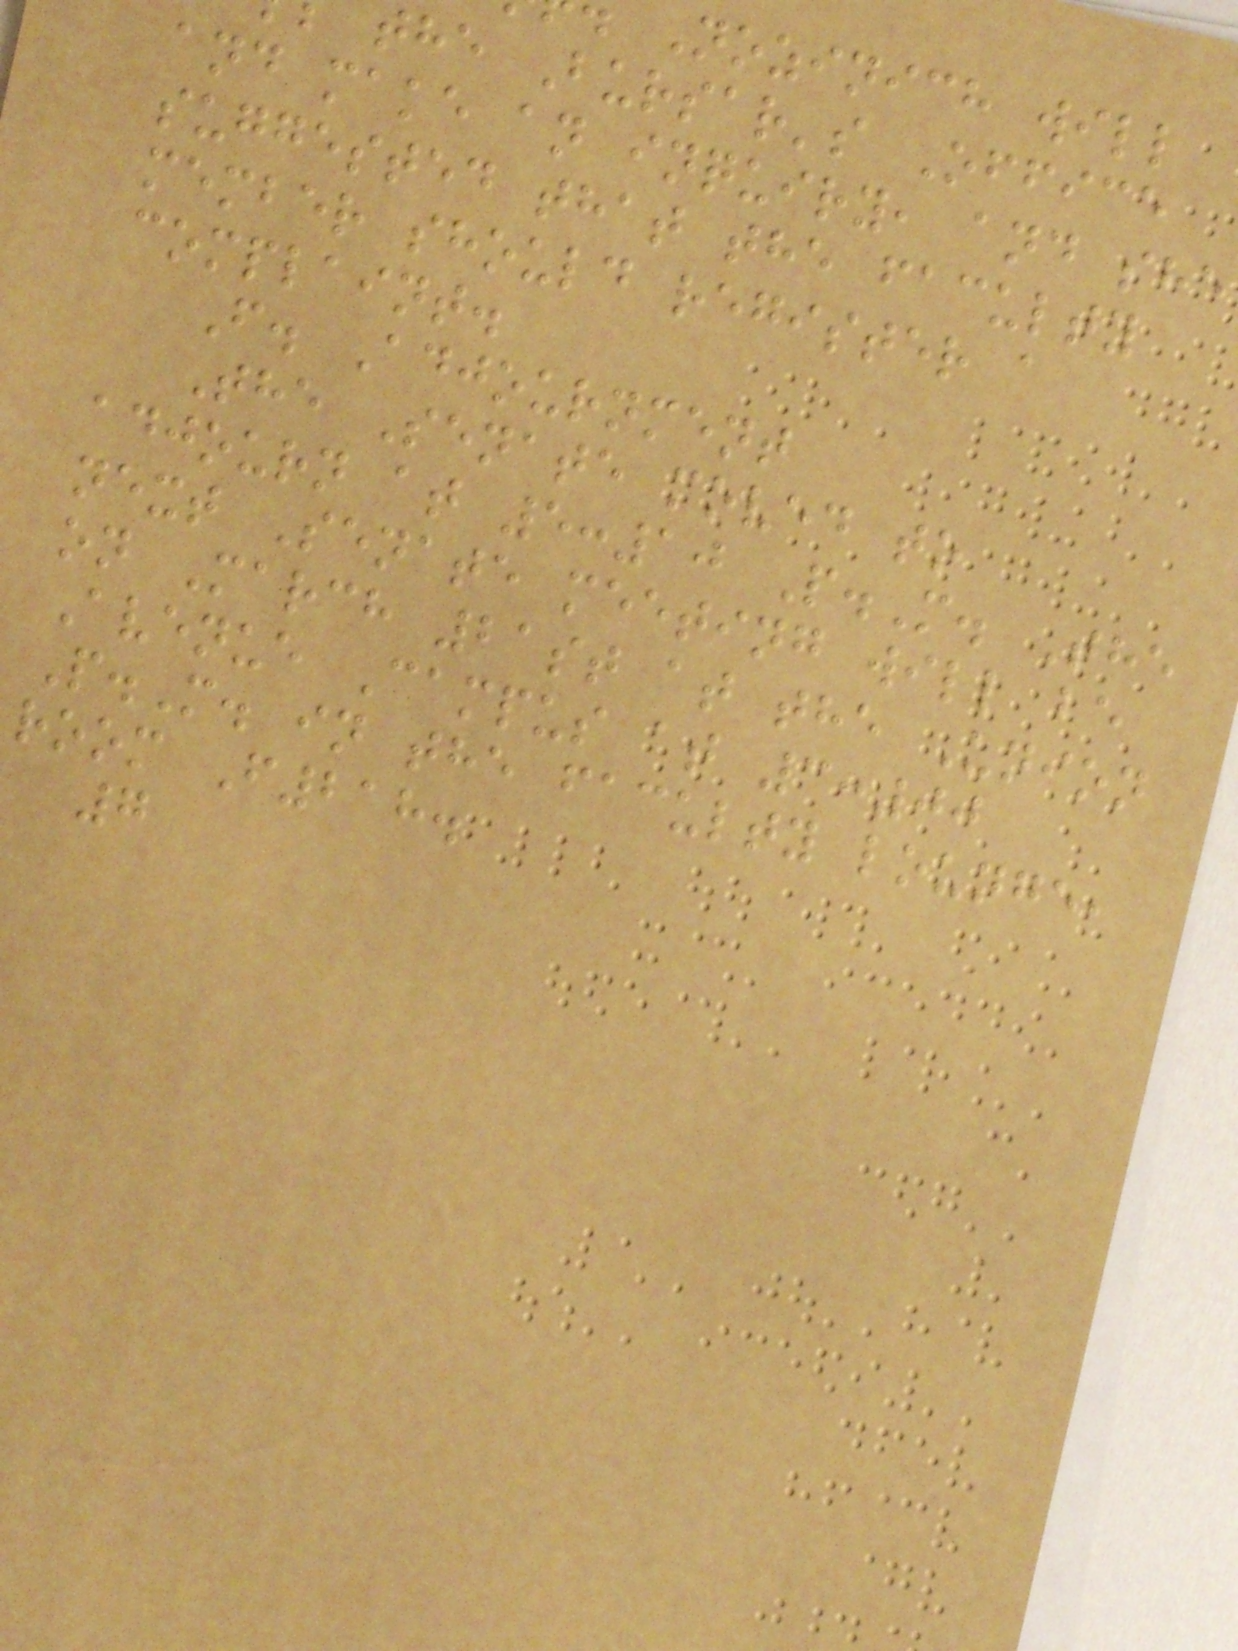Nozinich will
the Bursar's Office
and make an inquiry, and she
suggested that the faculty
member should register a
complaint.
F. Adjournment
The Senate moved to
adjourn at 5:10 P.M. The
next Senate meeting will be
on March 21st at the Union
Avenue Campus at 3:00
P.M. in the faculty lounge,
room F218.
7
